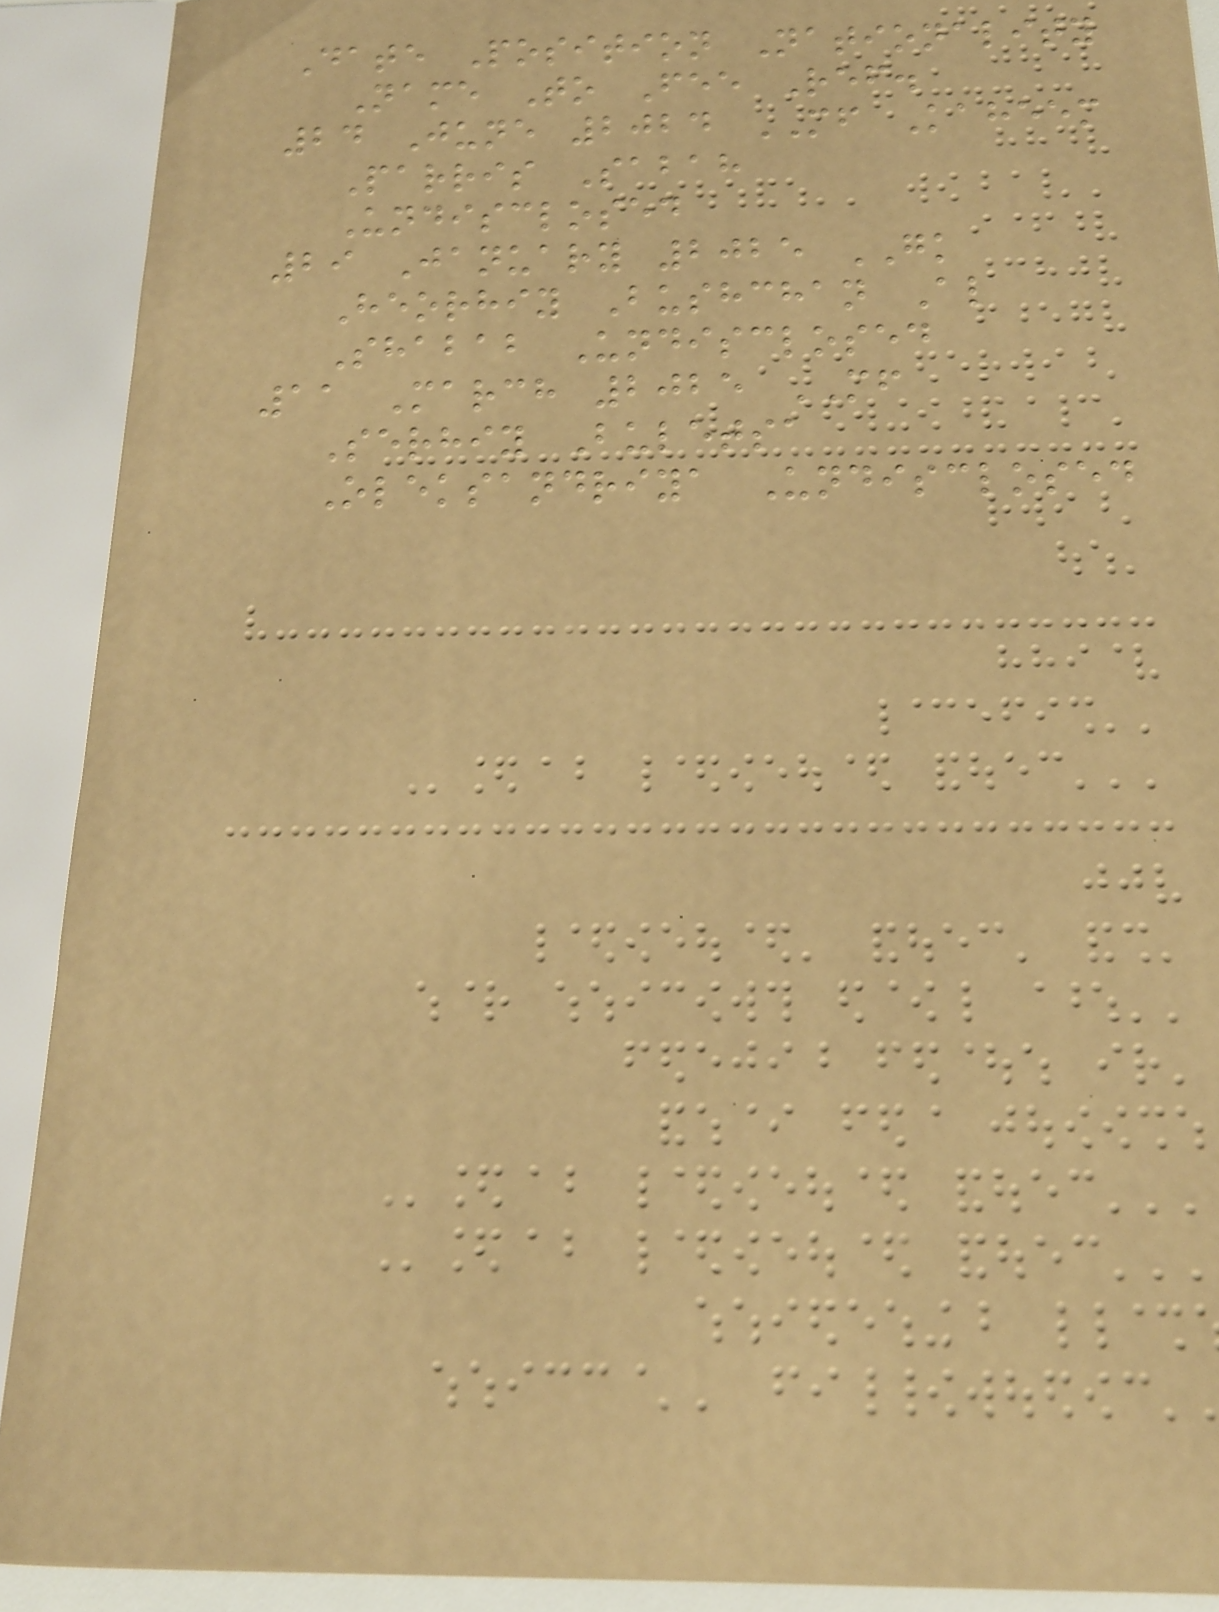Date Position Nationality
Name To Fee Ref.
24 June 2024 MF Kaheem
Parris Sabah
Undisclosed
29 January 2025 GK
Heorhiy Bushchan Al
Shabab Undisclosed
11 March 2025 MF
Serhiy Buletsa
Oleksandriya Undisclosed
